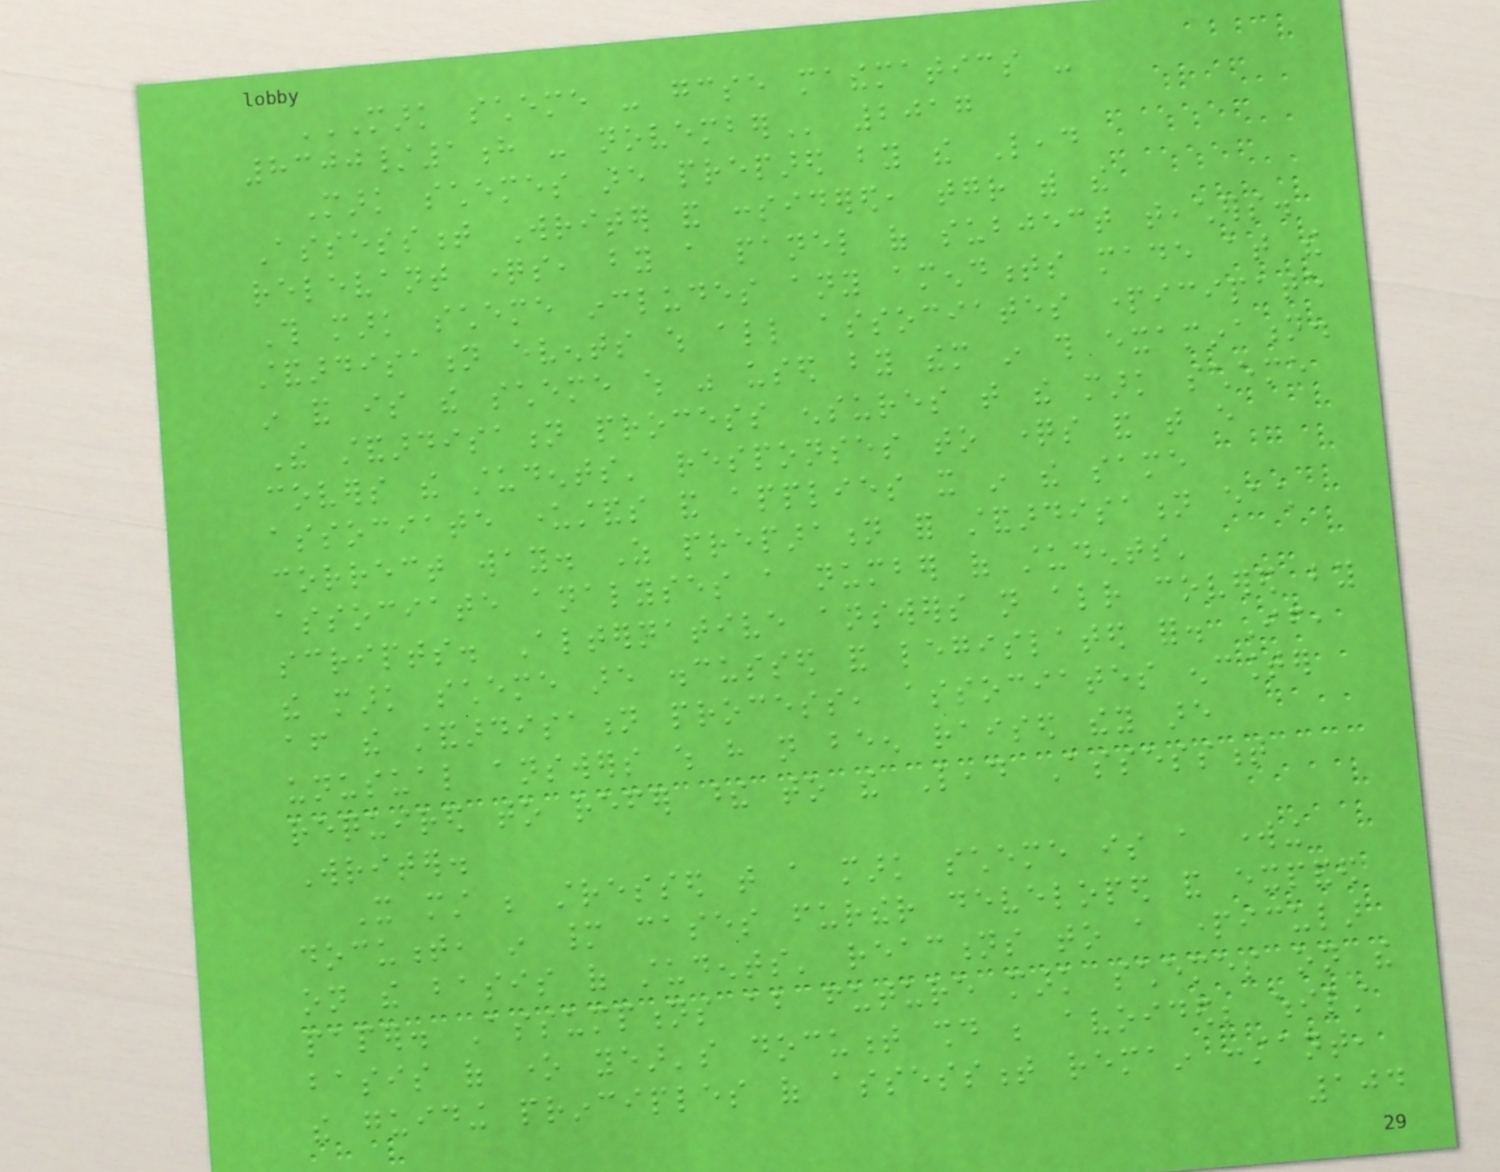MARK SCHEME - GCSE MATHEMATICS -
8300/1H - NOVEMBER 2017
Mark schemes are prepared by the Lead
Assessment Writer and considered, together with the
relevant questions, by a panel of subject teachers.
This mark scheme includes any amendments made at the
standardisation events which all associates participate
in and is the scheme which was used by them in this examination.
The standardisation process ensures that the mark scheme
covers the students' responses to questions and that every
associate understands and applies it in the same
correct way. As preparation for standardisation each
associate analyses a number of students'
scripts. Alternative answers not already covered by
the mark scheme are discussed and legislated for. If,
after the standardisation process, associates encounter
unusual answers which have not been raised they are
required to refer these to the Lead Assessment
Writer.
It must be stressed that a mark scheme is a working
document, in many cases further developed and expanded
on the basis of students' reactions to a particular
paper. Assumptions about future mark schemes on the
basis of one year's document should be avoided; whilst
the guiding principles of assessment remain constant,
104
